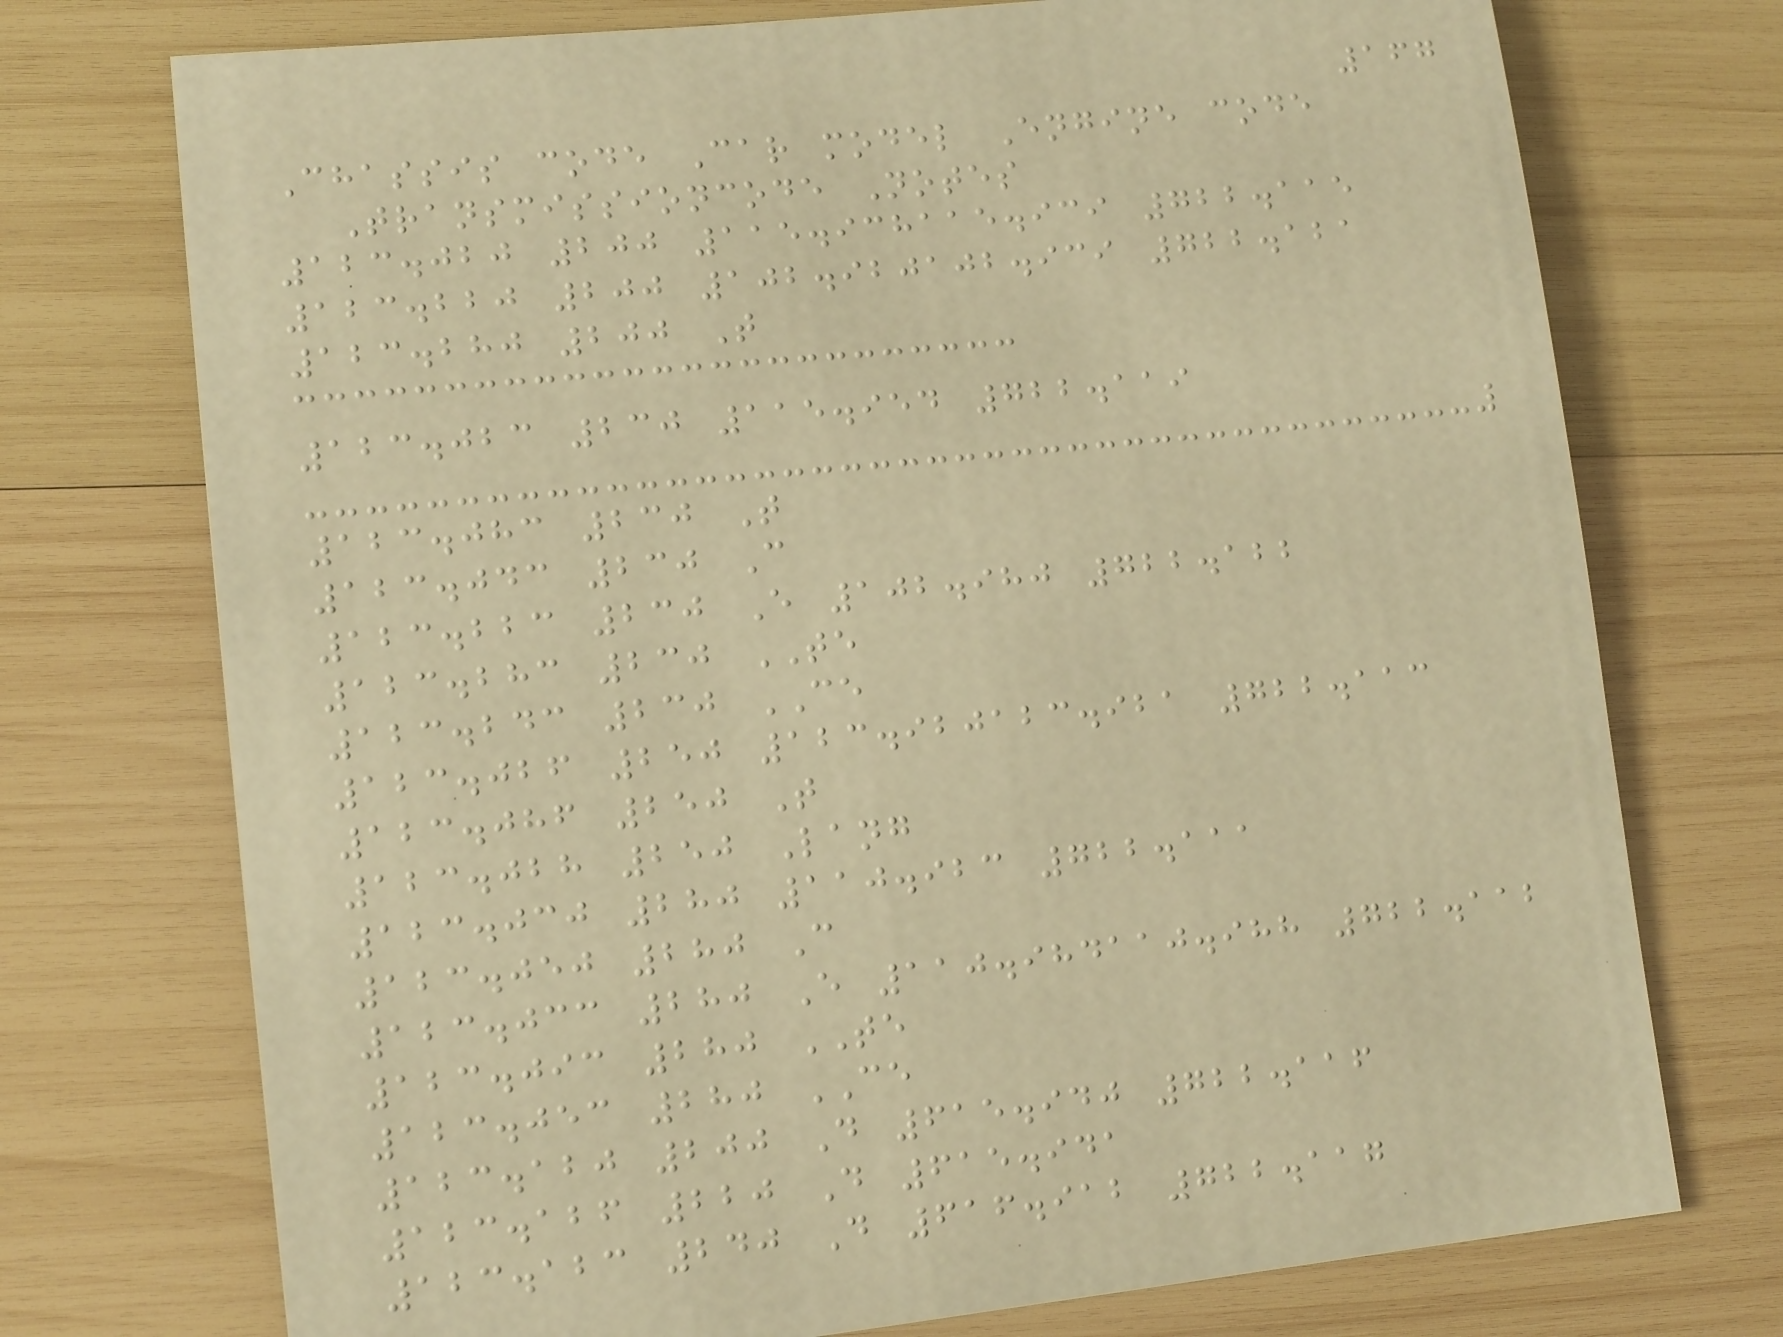167
Chassis code Car model Engine code
Transmissioncode Notes
123.020 200 115.938115.939 722.115
123.220 200 102.920102.939 722.121
123.280 200 T
123.023 230 115.954 722.119
123.083 230 T
123.043 230 C
123.223 230 E 102.980 722.122
123.283 230 TE
123.243 230 CE
123.026 250 123.920123.921 722.113
123.086 250 T
123.028 250 Lang
123.030 280 110.923 722.111
123.050 280 C
123.033 280 E 110.984110.988 722.112
123.093 280 TE
123.053 280 CE
123.120 200 D 615.940 722.116
123.126 220 D 615.941
123.123 240 D 616.912 722.117
